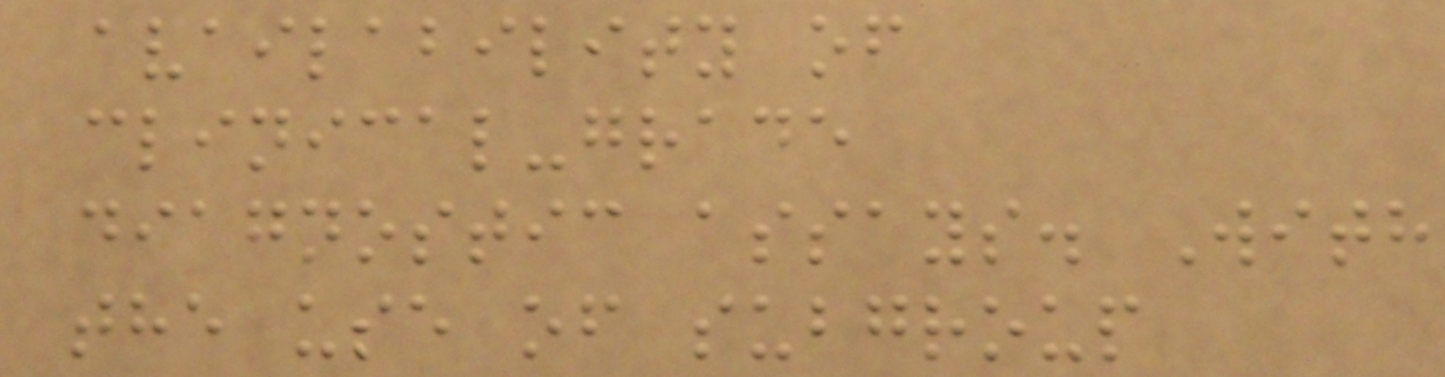availability of
clinical-grade
diagnostic assays. With
the use of subgroup
